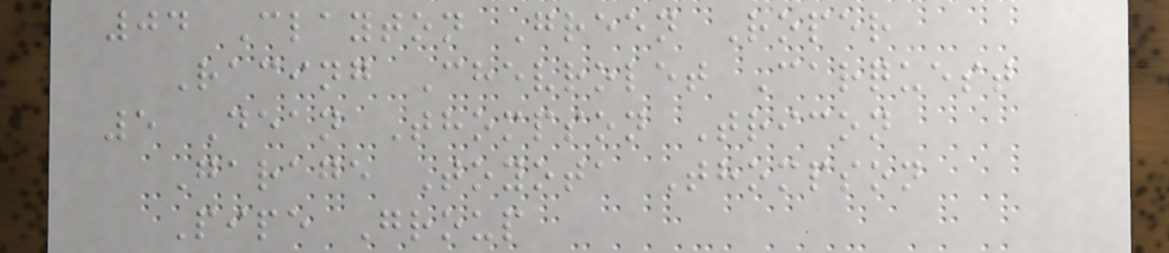04 Clayton Green Roper
Racing Chevrolet Carquest
5 Dean Thompson Tricon
Garage Toyota Thompson
Pipe Group
